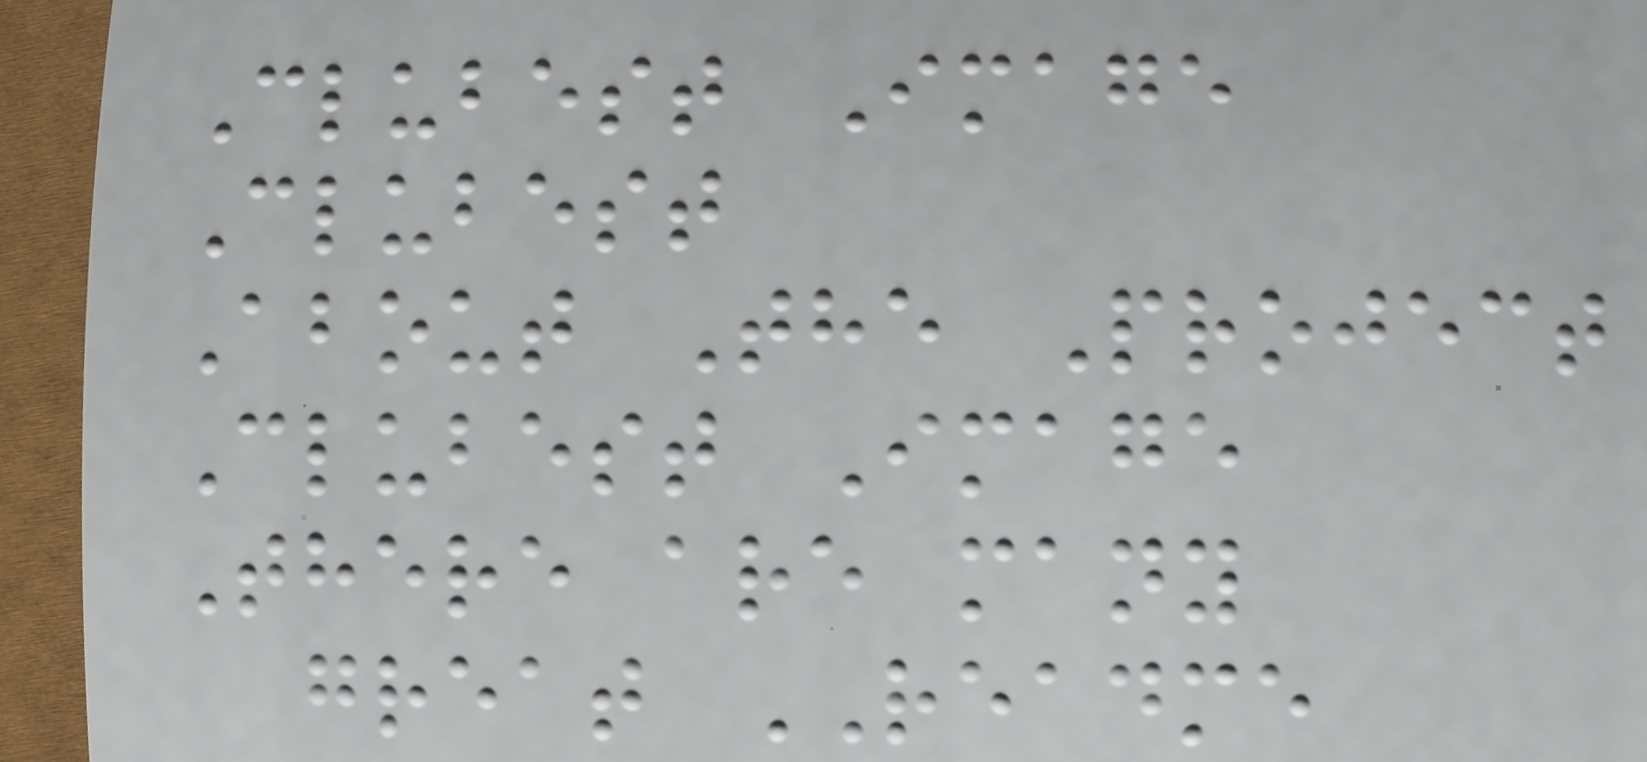Clubest Image
Clubest
About The Project
Clubest Image
There are many
great README
